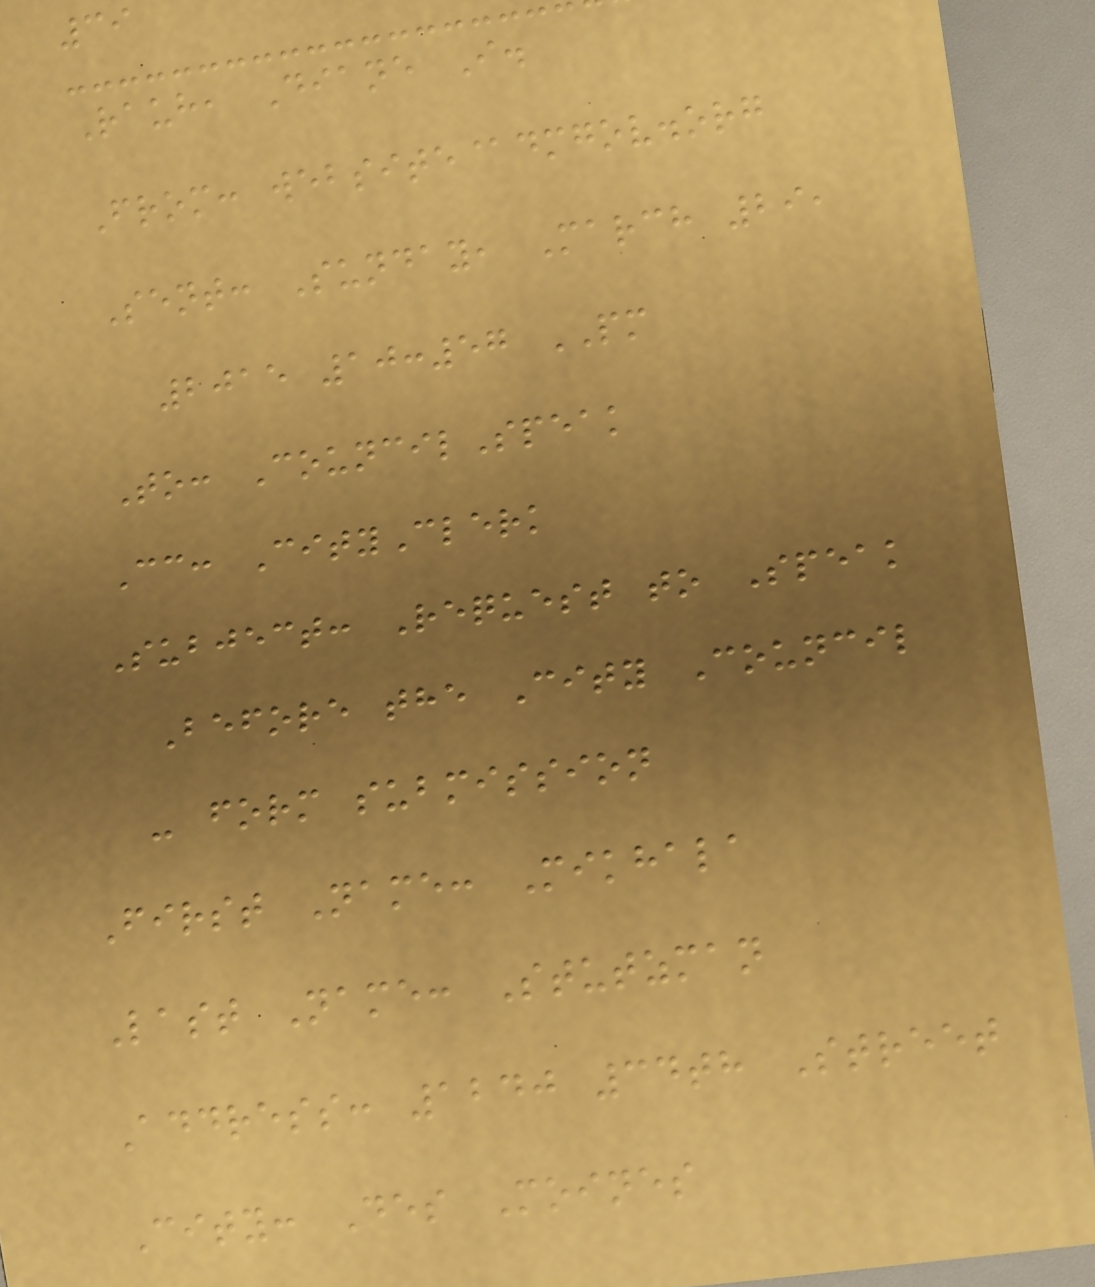39
Rauh, Diane I.
From: website@dmgov.org
Sent: Sunday, March 29,
2015 10:57 PM
To: CouncilSpeak
Cc: CityClerk
Subject: Request to Speak
Before the City Council
- form submission
First Name: Mikhala
Last Name: Stutzman
Address: 1240 34th Street
City: Des Moines
